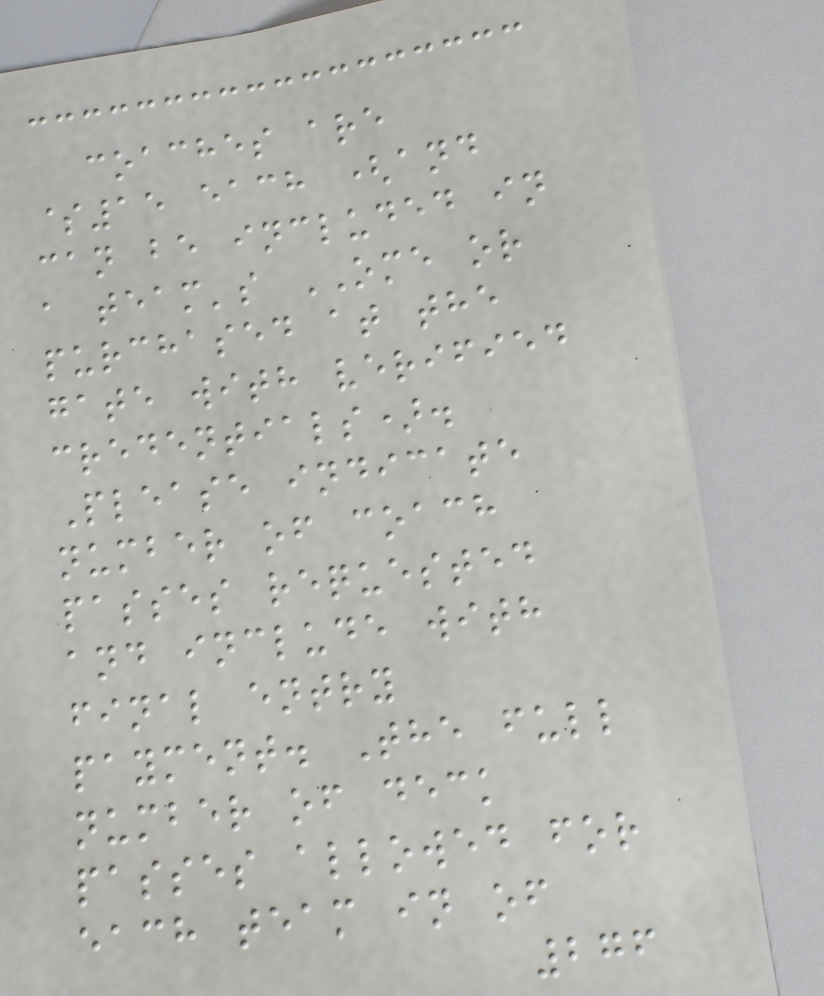coaches are
$15 each (and
can be included in
a team's OME or
purchased at the
gate with verified
credentials).
Please indicate
number of coach
passes requested
and include with
final entry
payment. The full
number of deck
passes allowed for
each team in of
276
